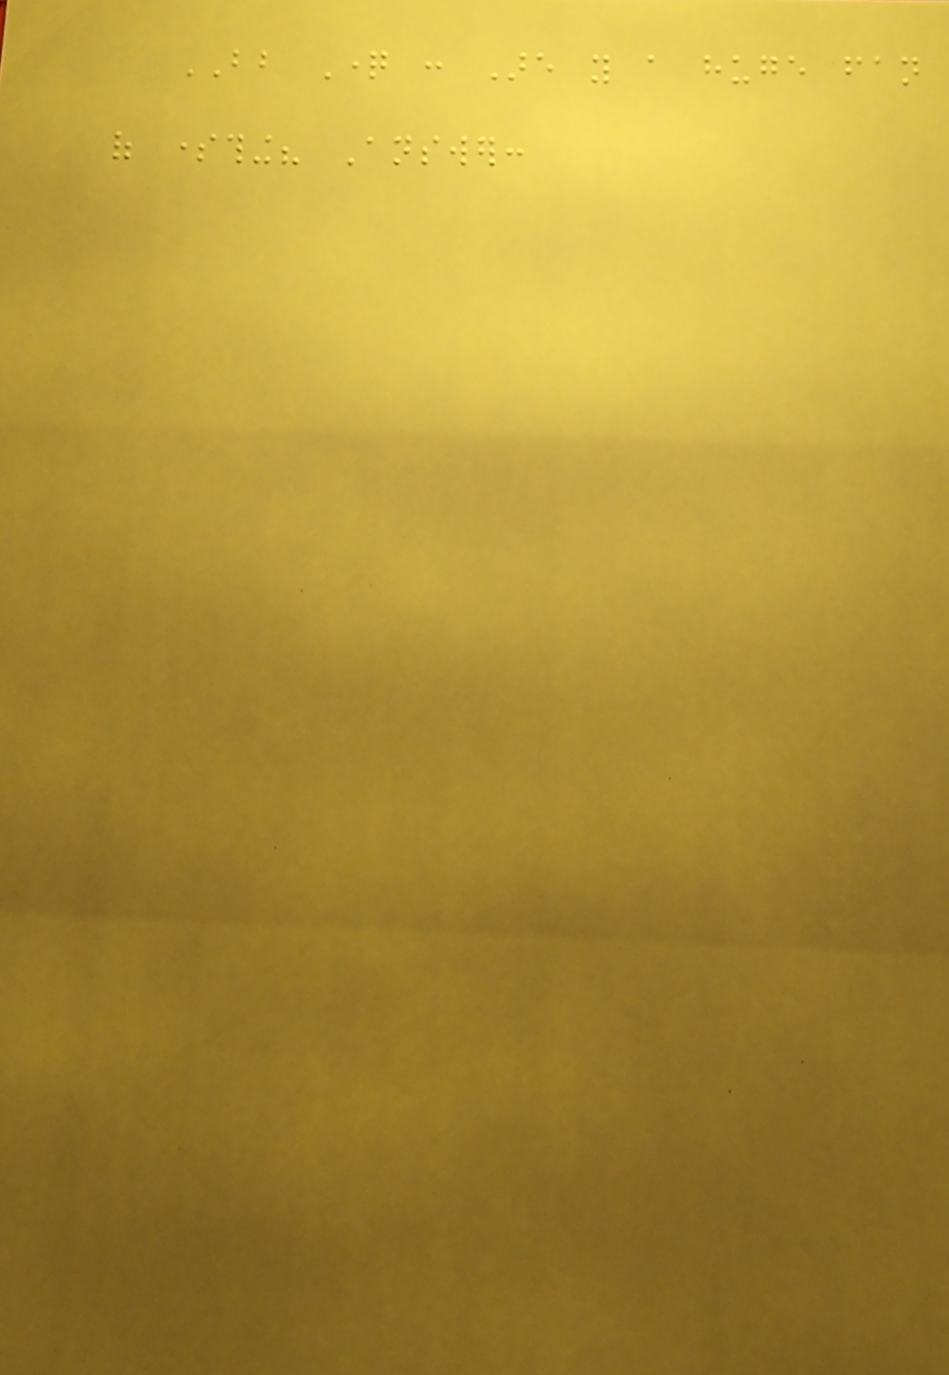BB Question : Are you a huge fan
of something? Answer:
